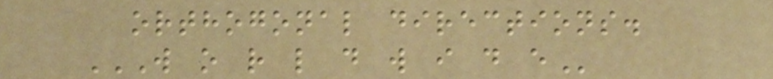orthogonal directions.
W O R L D W I D E
